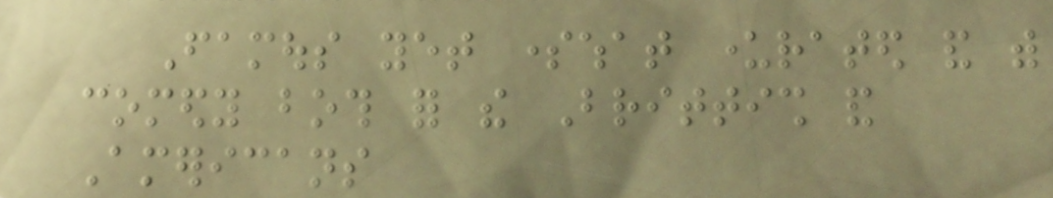Famous yet somewhat underrated and with
comedy both for the Brittish and
Americans
